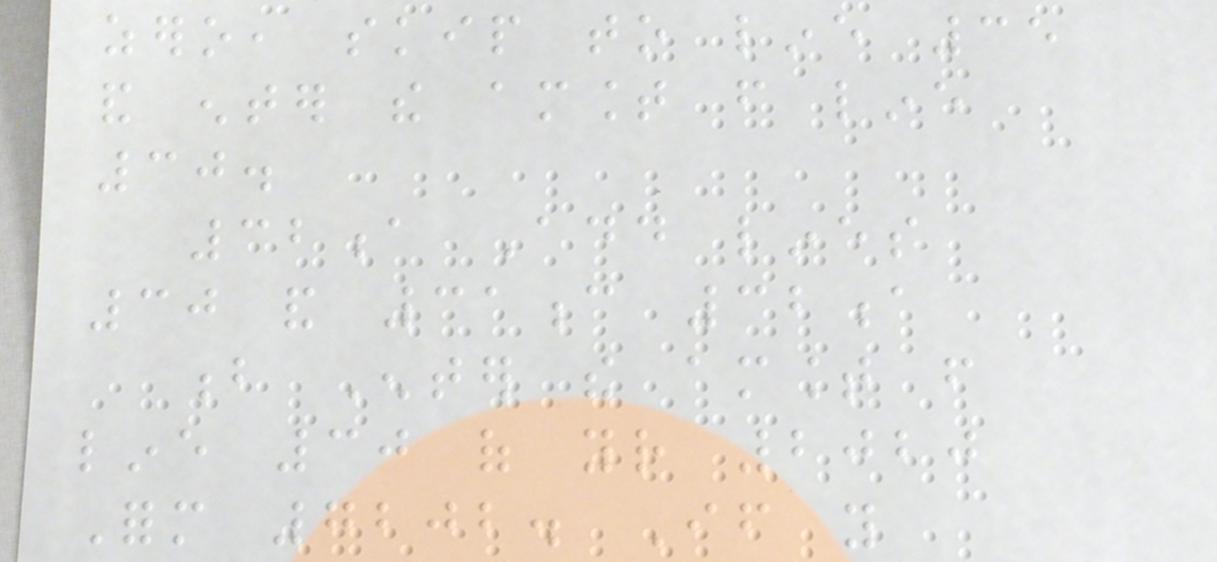zero, skip to line 35
and enter the amount from line
30.
32a Add lines
30 and 31c 32a
b Enter the amount from
line 30 of your 2020
Form 7202. If you
